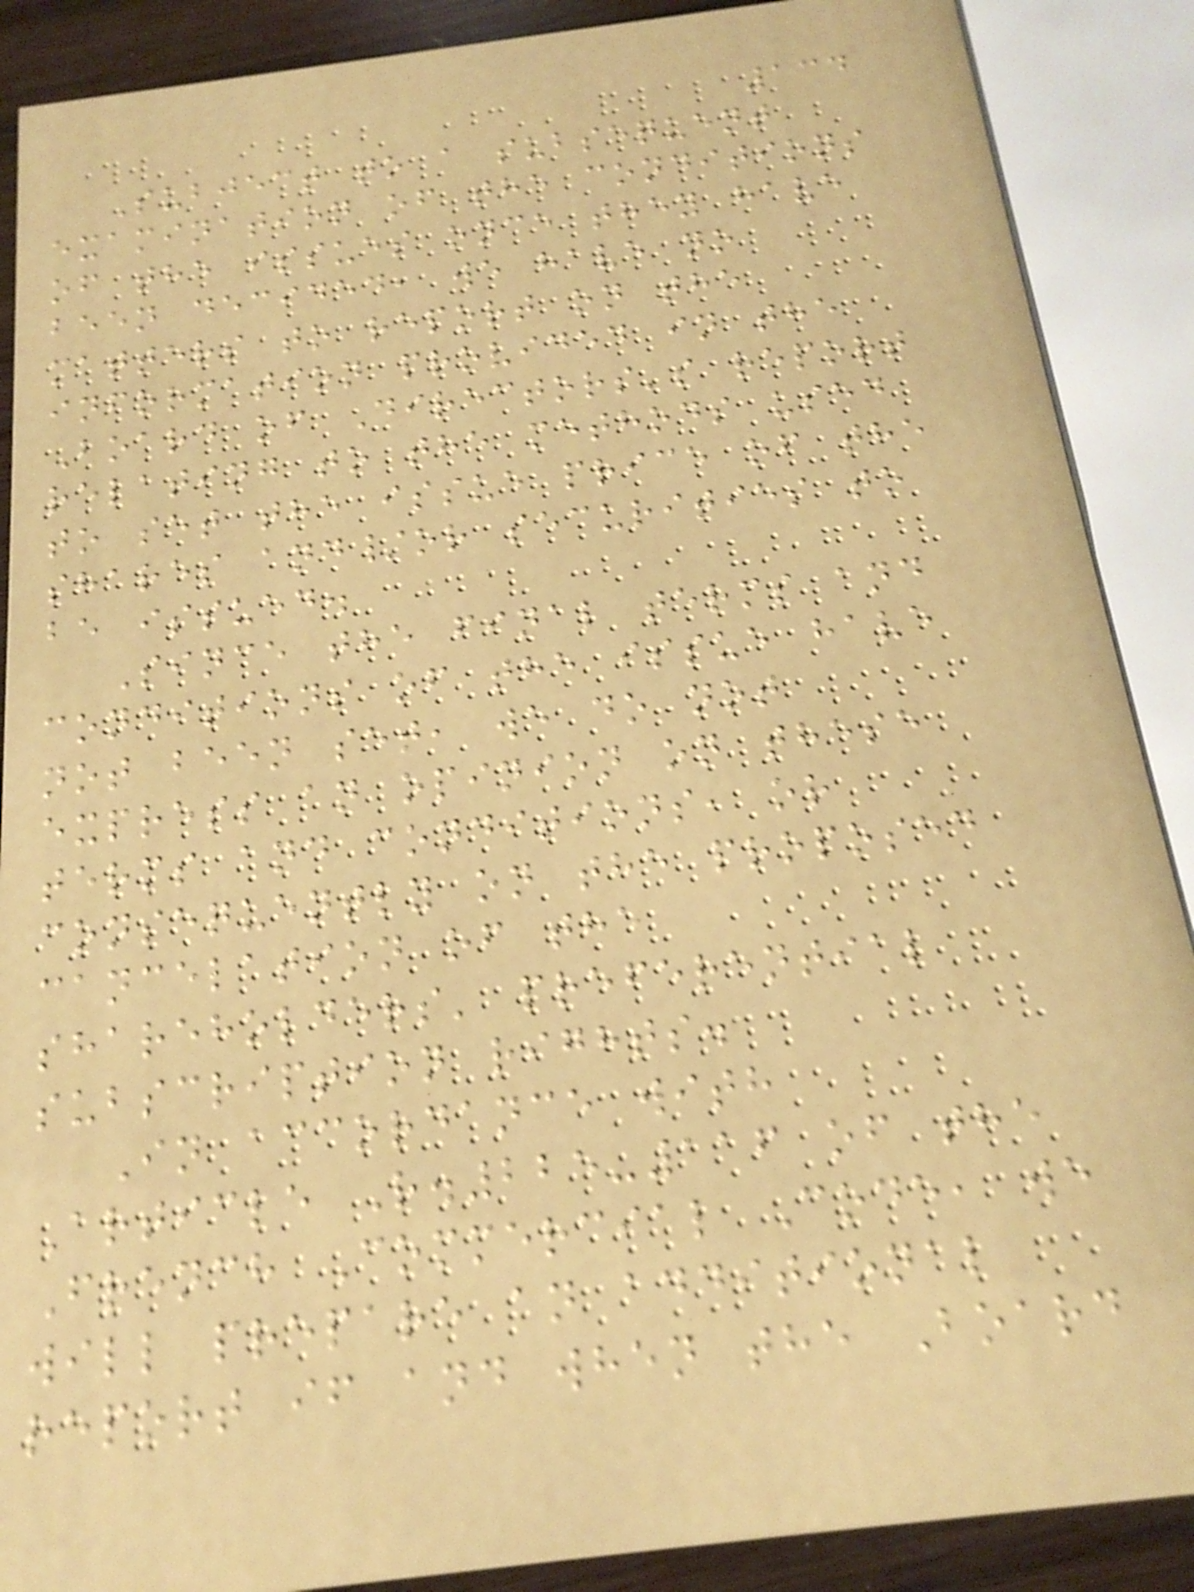134
Subject to a subsequent
examination of the conditions
of the issues once they have
been decided, we have no
matters to report on the
information provided in the
Board of Directors's report
relating to the methods used
to set the issue price of the
shares and/or securities to
be issued.
Since the final terms and
conditions of the issue have
not been set, we do not
express an opinion on these
terms and conditions, or
consequently on the proposed
cancelation of the
shareholders' preferential
subscription rights.
In accordance with
Article R.225-116 of the
French Commercial Code, we
will prepare an additional
report if and when the Board
